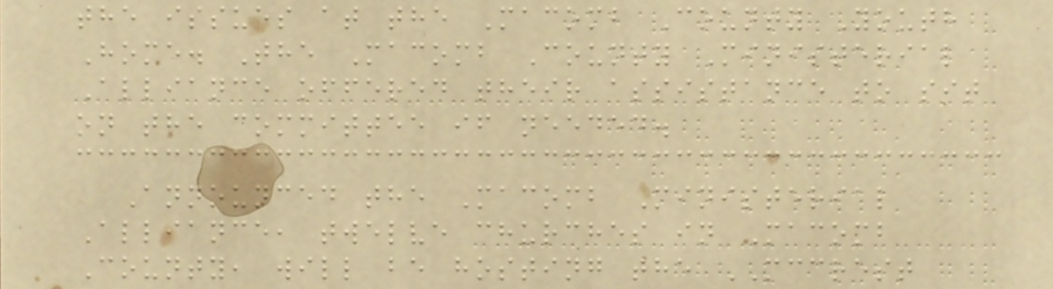the issues at the Macomb County Youth
Home. The Macomb County Ministerial
Alliance offered their assistance to sit
on the committee if needed.
Announced the Macomb Ministerial
Alliance, twelve churches in Macomb
County, will be hosting the MCCREST
